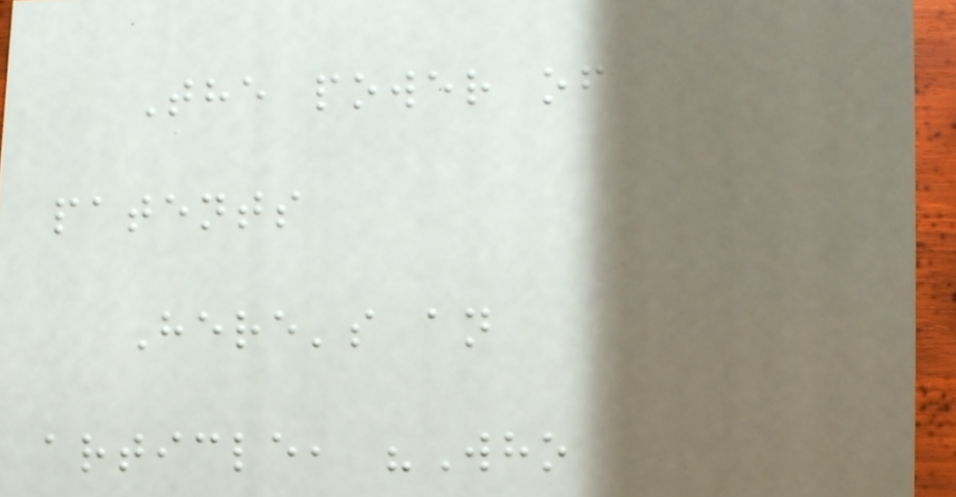The power of
patents
Here's an
article, "Who
